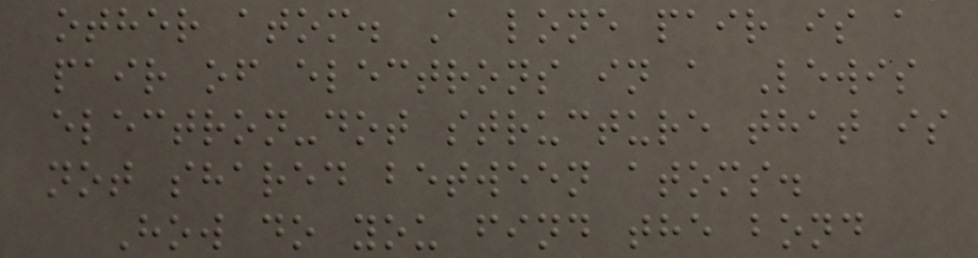other atom. A lone pair is a
pair of electrons in a Lewis
electron-dot structure that is
not shared between atoms.
How do you find the bond
